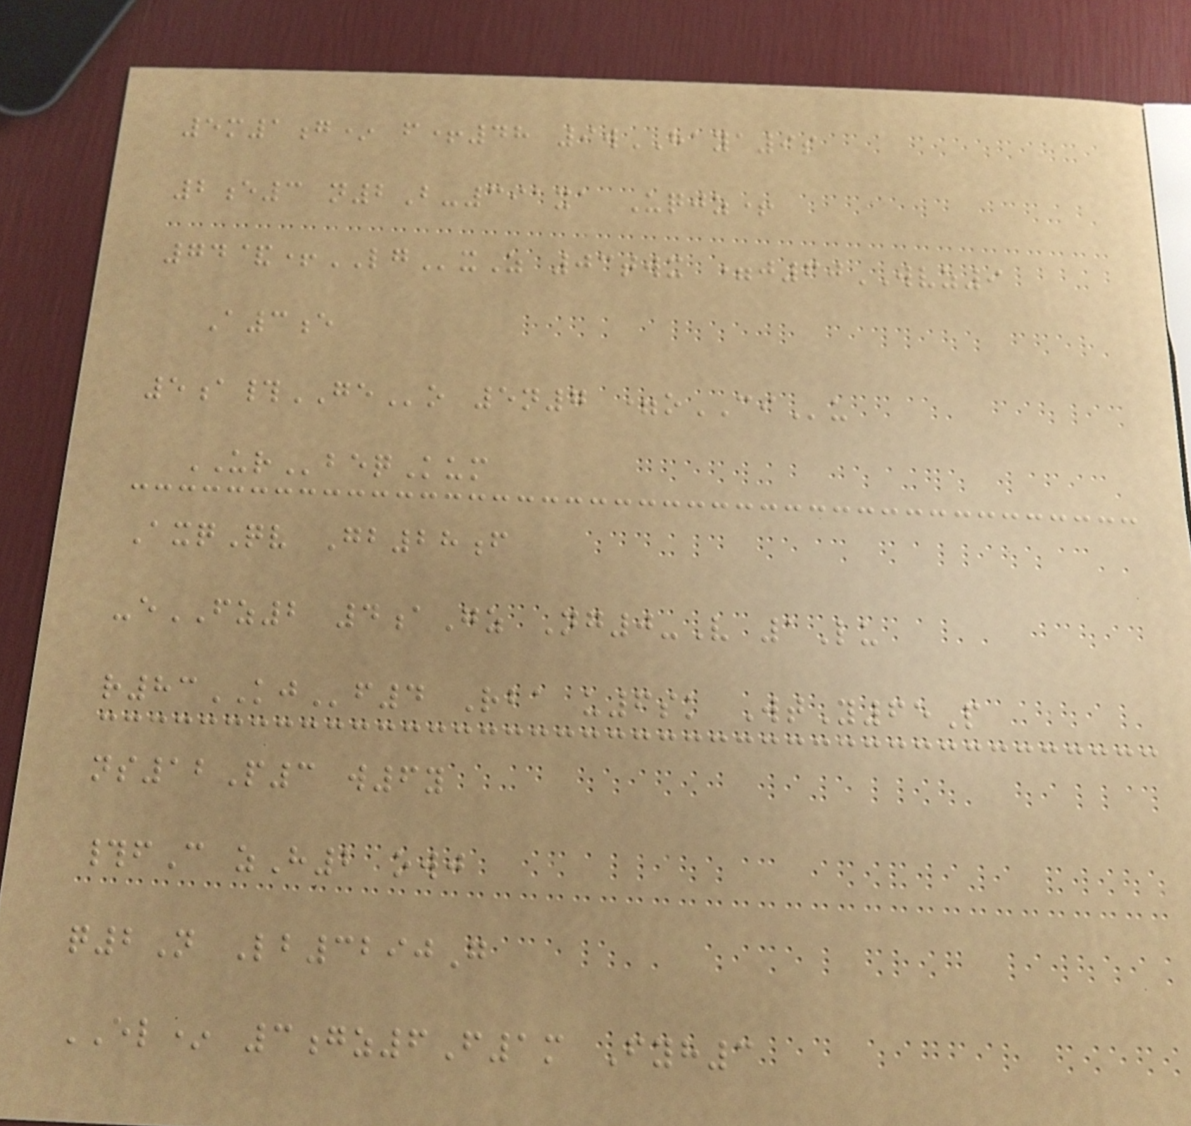5m1g* f+48 9wHAYA9s
2e3 n2B-391xa Uqjz+
74&+LGxZ 03twx =j60WVZ9
A3e
5a#GEo 5n7 =oCIu
URbeqKum
AxqQv Gb28f
-eFZ2 4aGz Ng0-V 1Lu
r83KJf4 Rba u6sk WtY65P
ns12P3 w6y
#fC zH2 owj
q2N Lb3290G
EL* 3gz6F1m Fyh3
